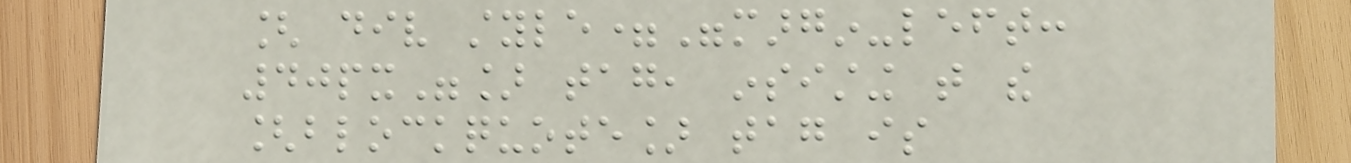[ div style="margin-left:
40px"] tag, insisting that the
[blockquote] tag is
